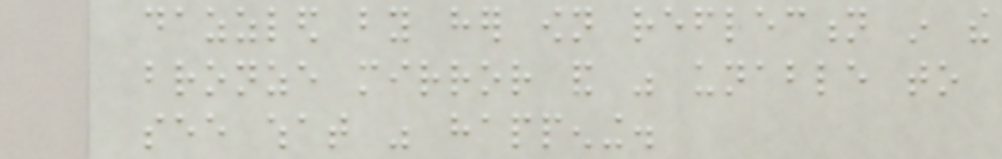dazzled by her own reflection in the
bronze mirror and was unable to
see what was happening.
